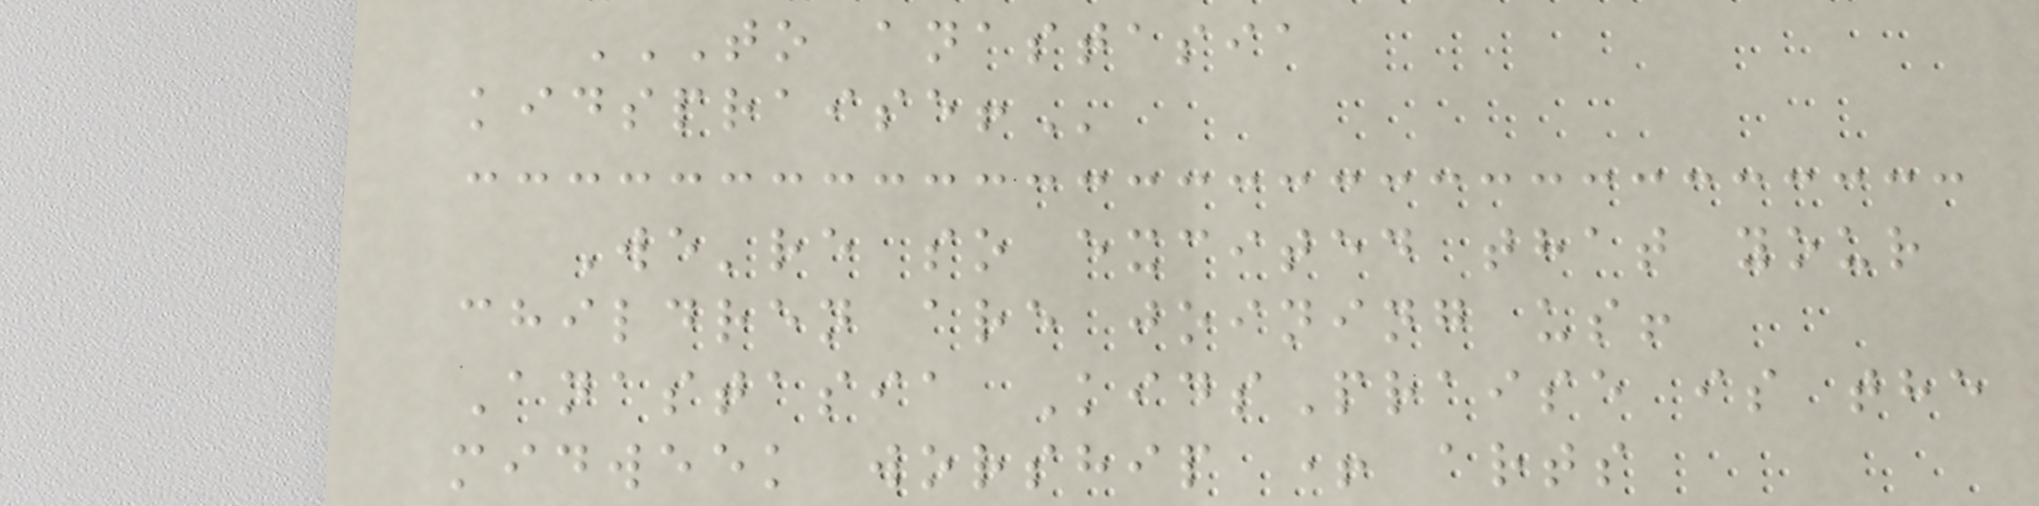TO ANASTASIA
KIDSPRAISE!
We're so excited that your
children are joining us!
Anastasia KidsPraise is the
midweek worship + arts
